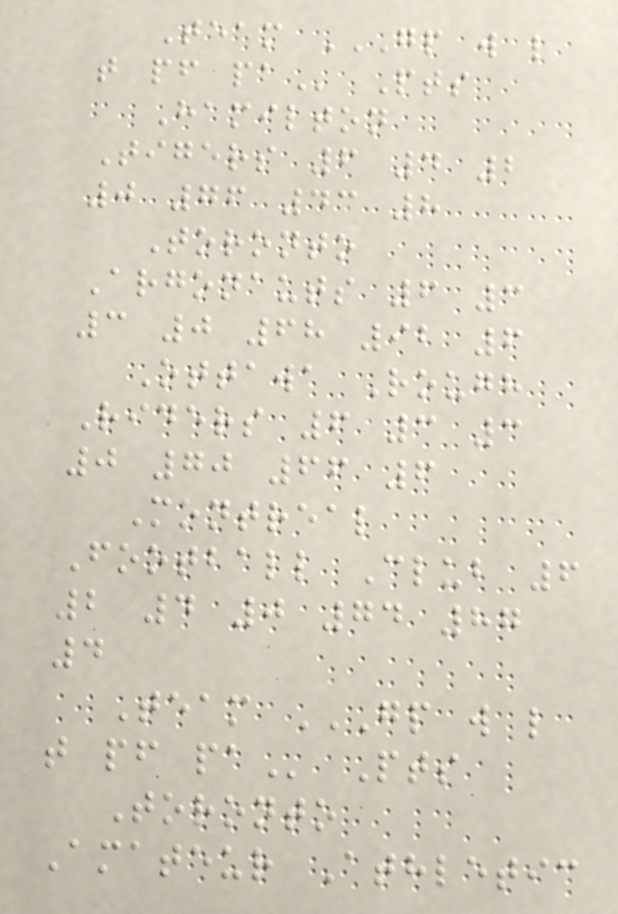Team GP W L
T PF PA Pts
Hamilton
Tigers 6 4 2
0 76 43 8
Toronto
Argonauts 6 3
3 0 68 92 6
Ottawa Rough
Riders 6 3 3
0 70 66 6
Montreal
Football Club 6
2 4 0 74 87
4
Team GP W L
T PF PA Pts
Toronto
Amateur Athletic
